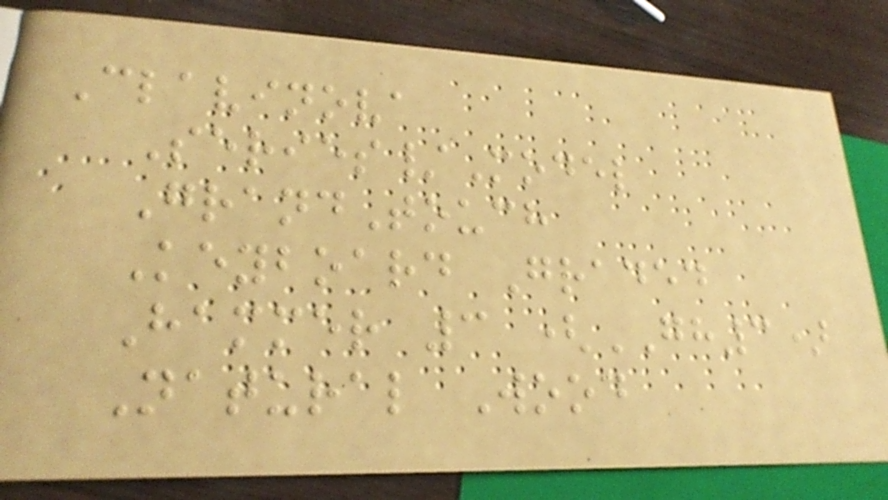Clavinova
Series/Model
GrandTouch
Keyboard Graded
Hammer 3 (GH3)
Natural Wood
